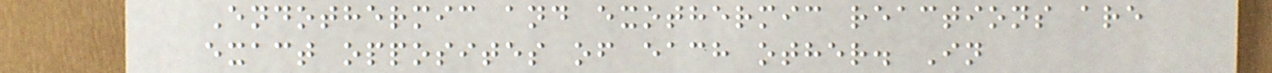Endothermic and exothermic reactions are
exact opposites of each other. In
